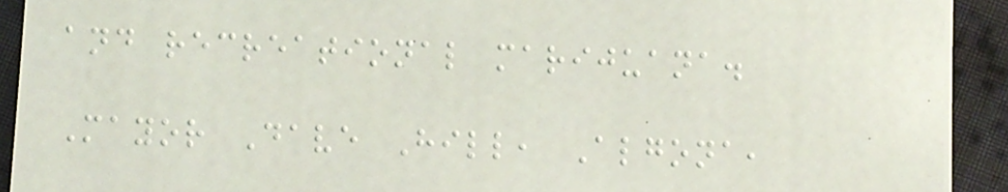and recreational marijuana.
Mayor Dave Hill, Algona,
